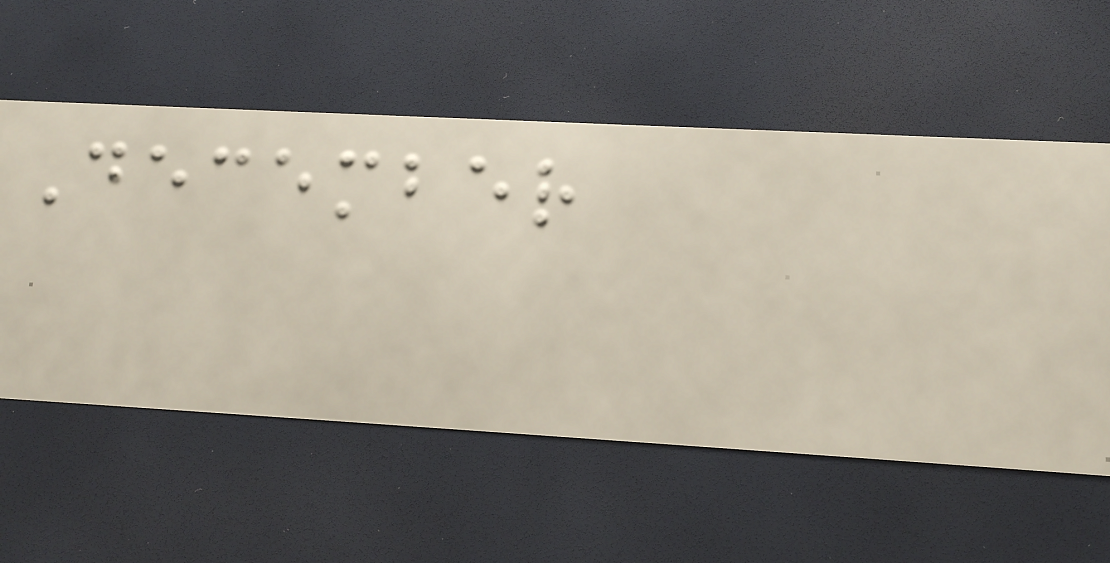December
